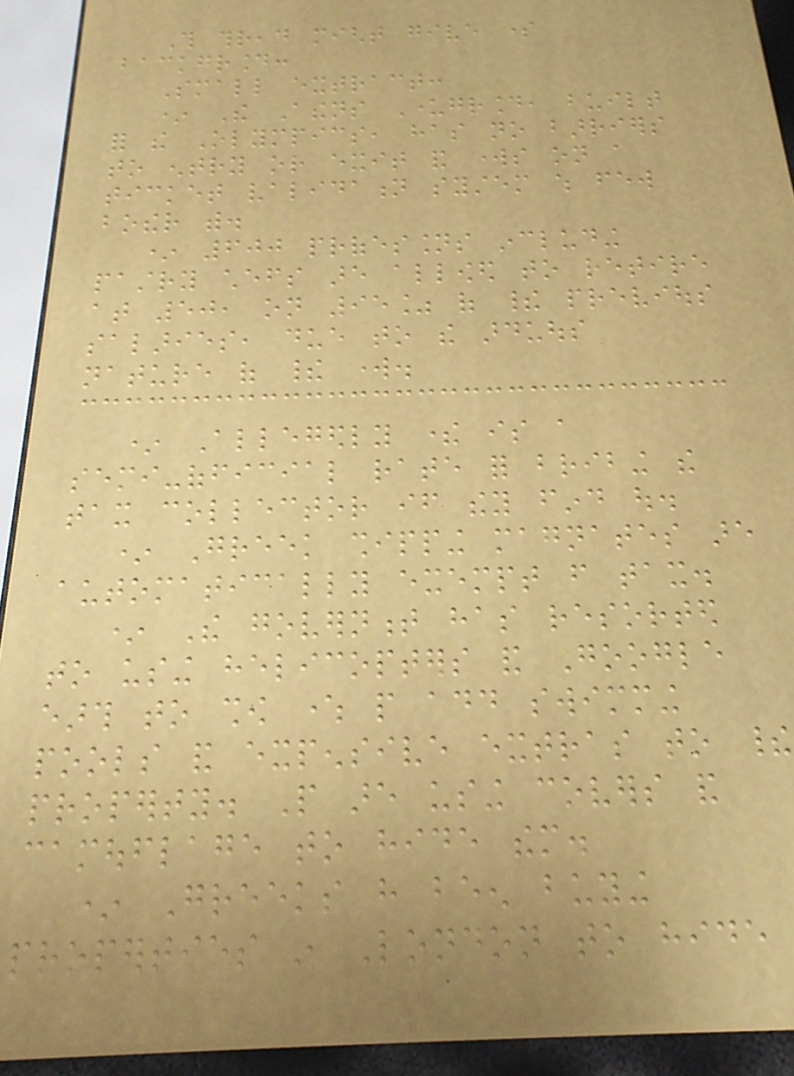This thread might give some
background:
Small extract:
* The Athens Underground, built
for the Olympics, has no barriers
to entry or exit and works on a
ticket validation system which few
bother with.
* 600 professions including
pastry chefs are allowed to retire
at 50, on 95% of their previous
salaries, due to the arduous
nature of their work.
* Allegedly there is a
semi-official rate for bribing the
tax collector if they find out.
* Greek shipping magnates are
automatically exempt from tax.
* The government has resorted
to using helicopters and Google
earth to show where people add swimming
pools and expensive extras to their
property. People are using covers and
camouflage to hide them.
* Greeks have been buying
properties in London to hide
